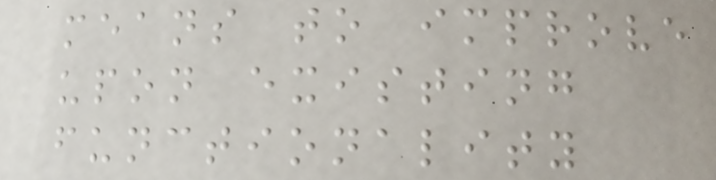means to improve
upon existing
functionality
